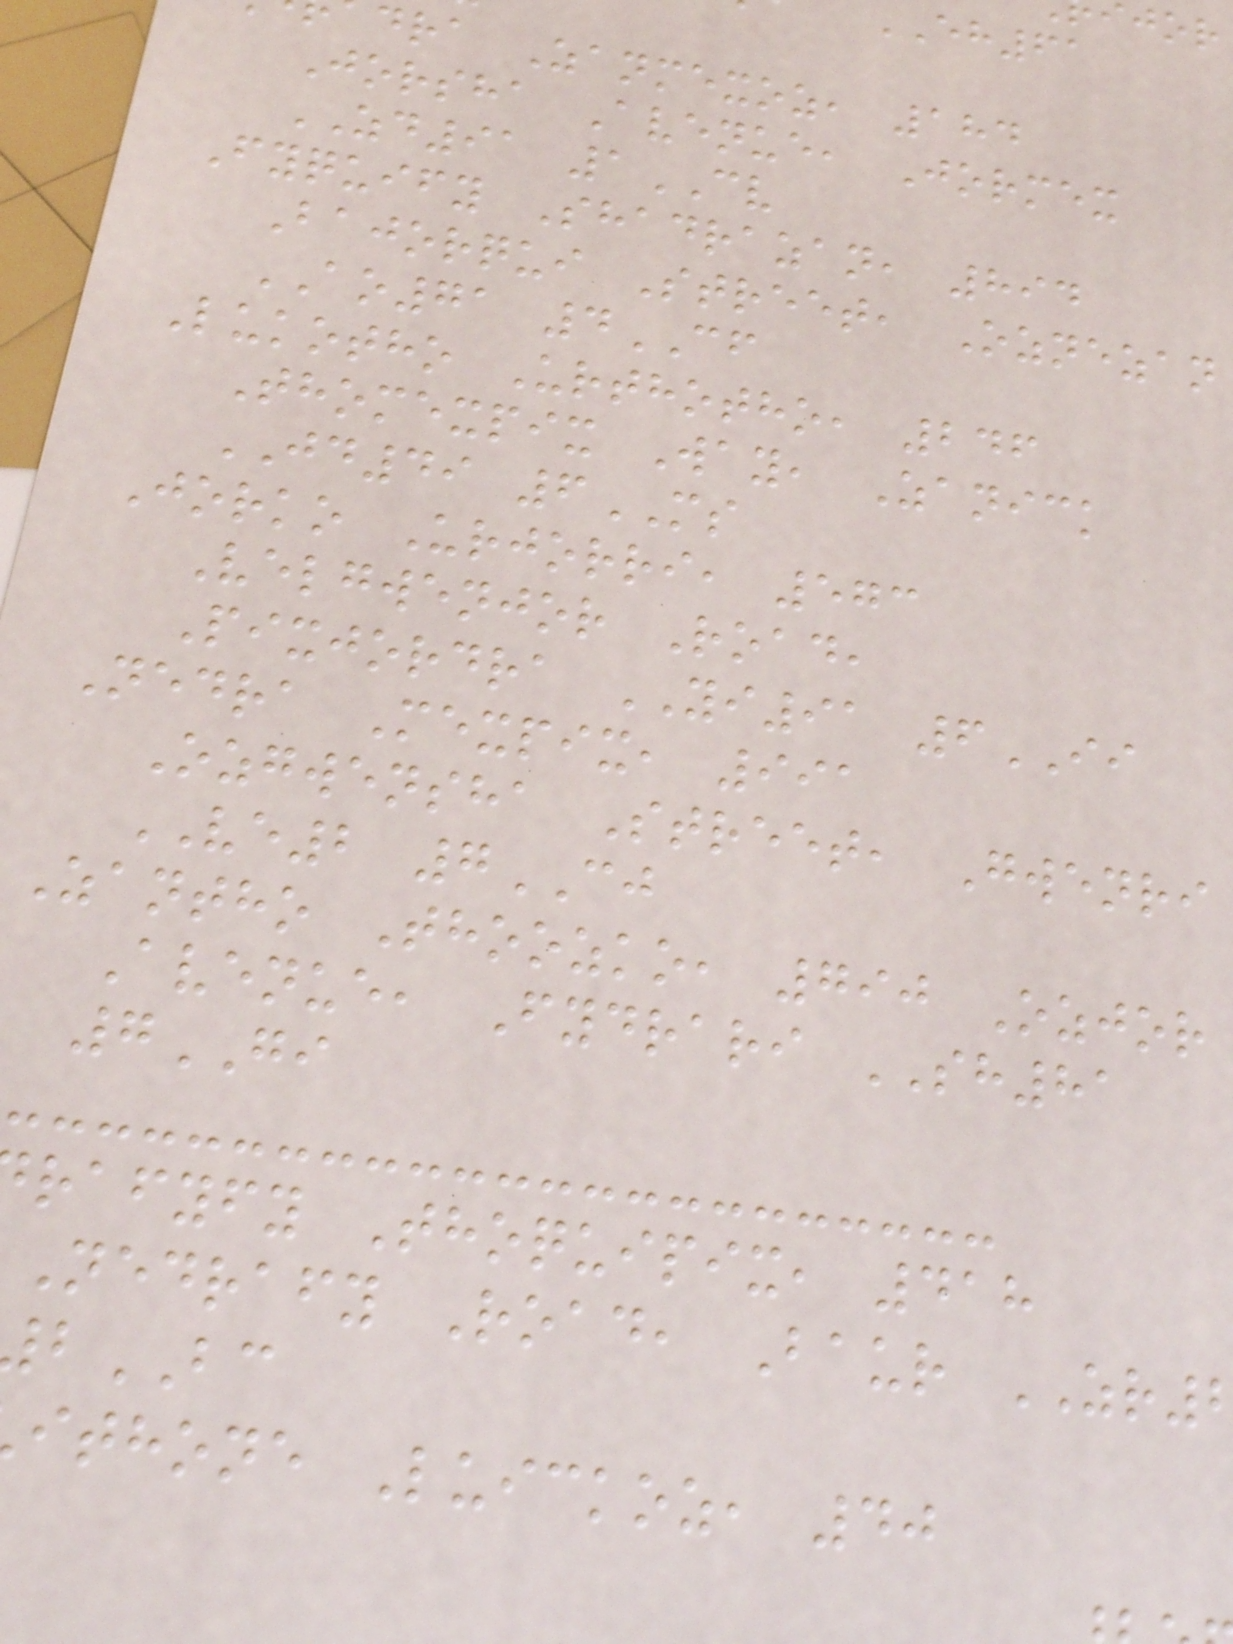EH61
dra Zanmexoz, 184
Jorsha Avenue, Jormex
ZD91 1CV
Fyquify Shadrazan, 894
Bajorqui Street, Oznezan
AO71 4CF
Lukotho Urthotho, 246
Thomexpix Way, Zanick
JD49 6MS
Jorko Urjorri, 573
Velgwenjor Road,
Pixjordra YI91 6II
Nedra Mexpix, 991
Ozgwensha Street, Gwenri
VE2 7CJ
Zantho Thoozko, 790 Ozjor
Avenue, Fydrari SH81
7GI
rafyfy Thoquipix, 418
Nedrafy Road, Baur ZR
BC
ithone Luickoz, 40
